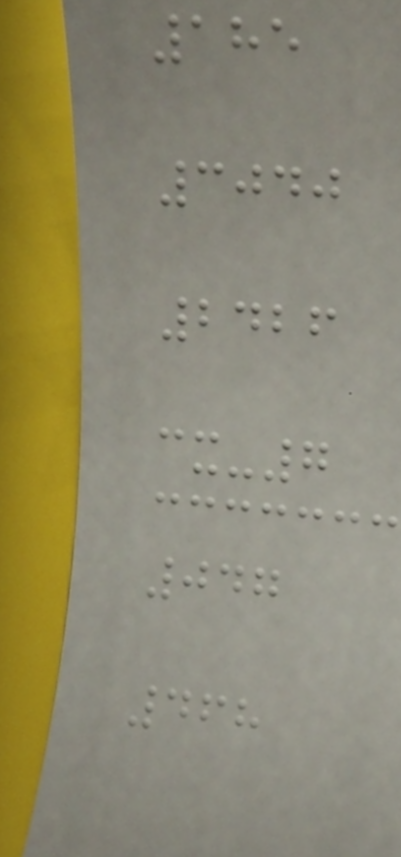185
3040
2426
cx-7
047
468
